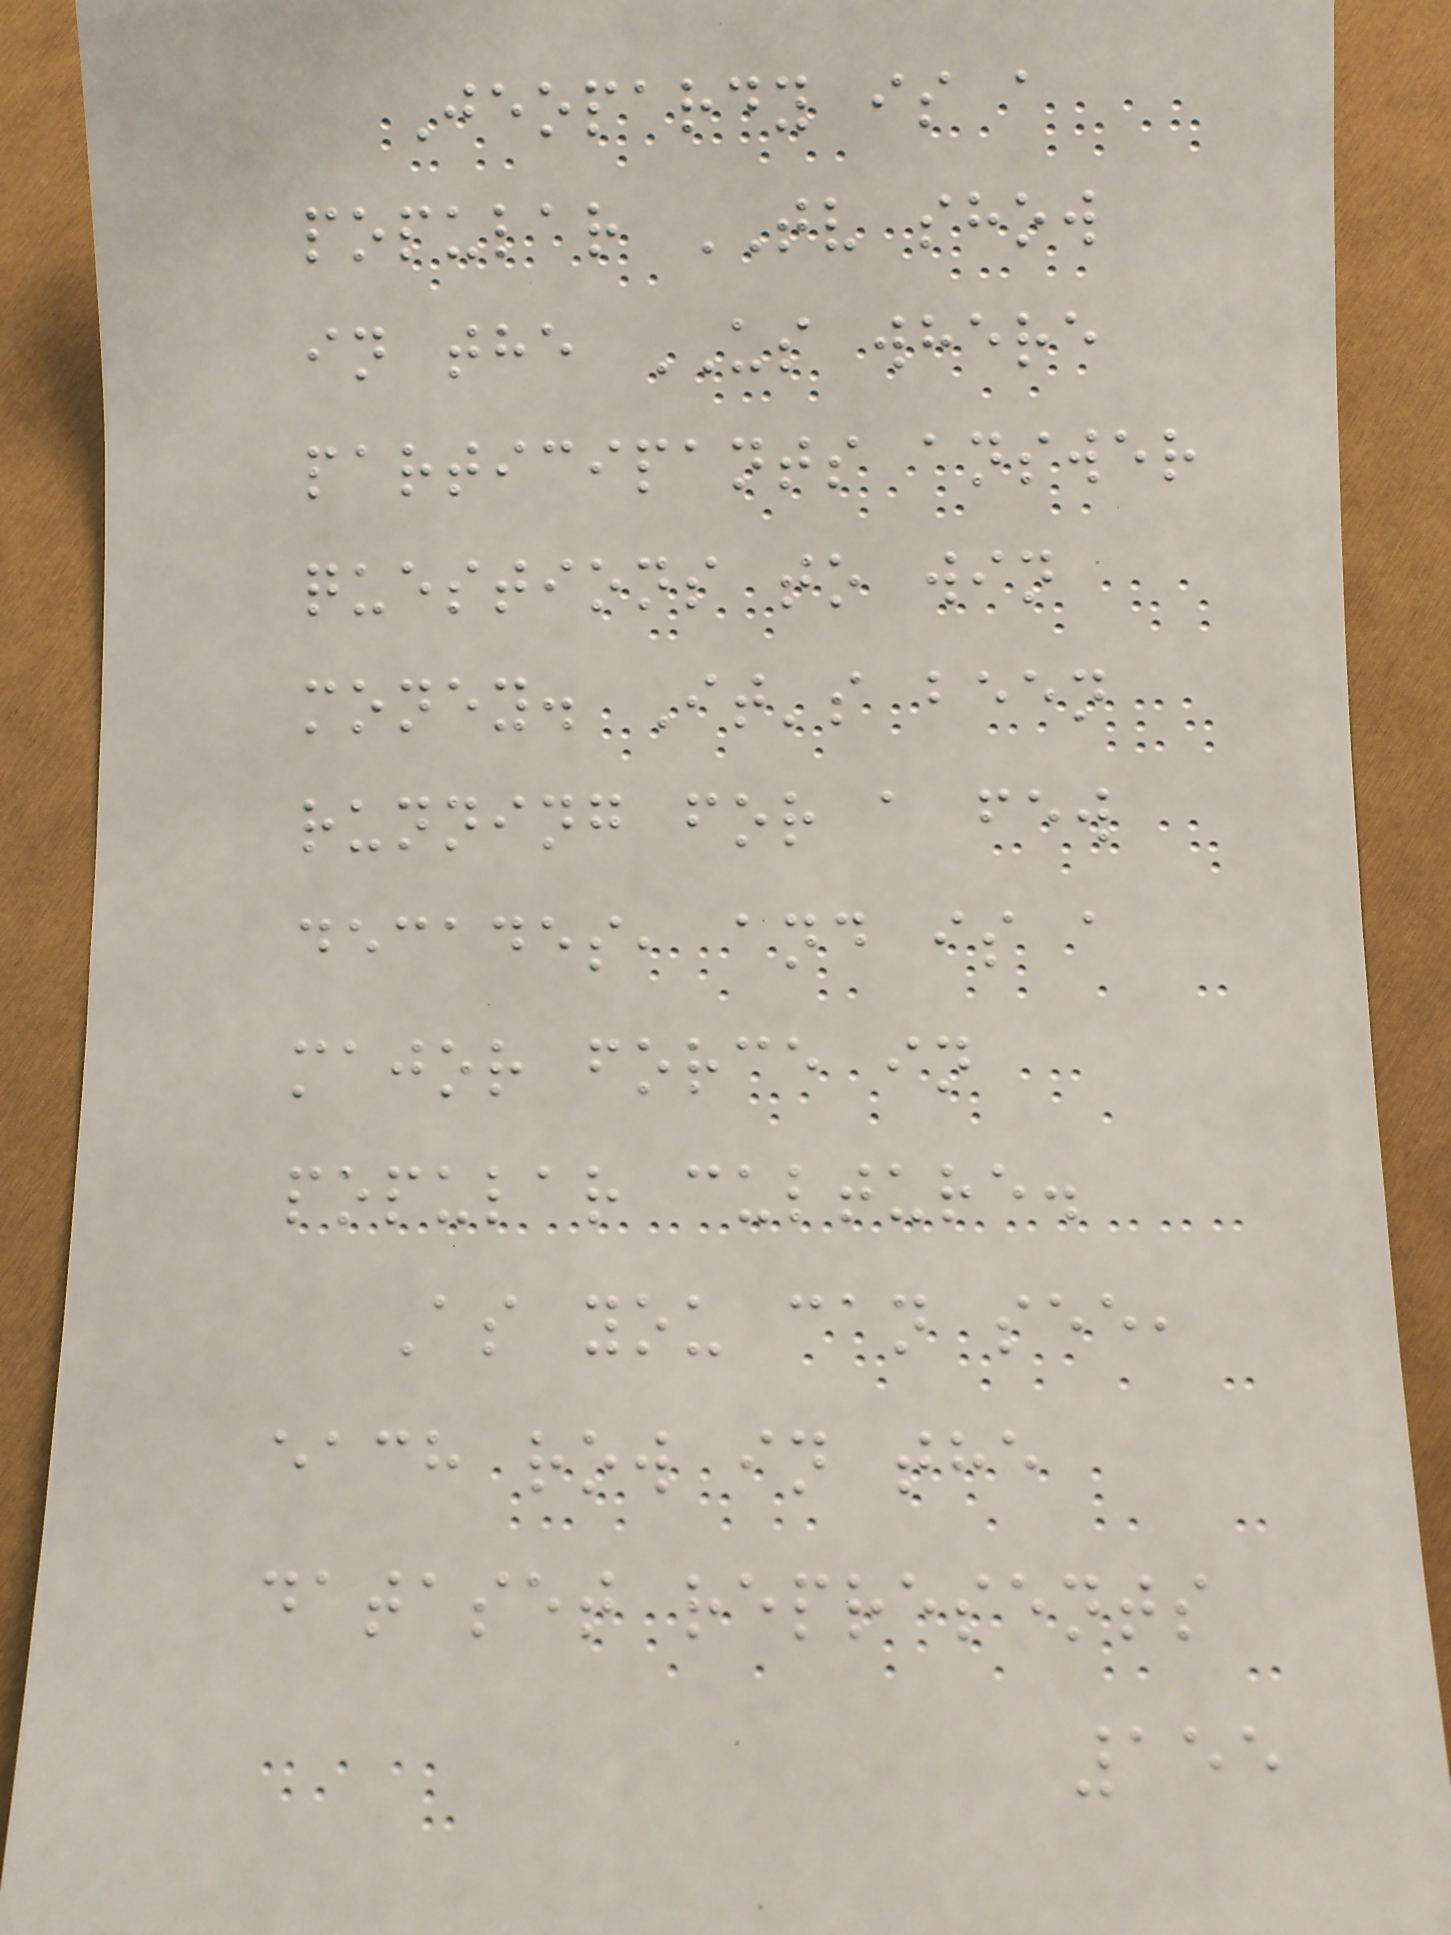Jeopardy is a
popular TV show
in the US where
participants answer
questions to win
money. It's been
running for a few
decades, and is a
major force in
popular culture.
As you can see,
each row in the
dataset represents
155
